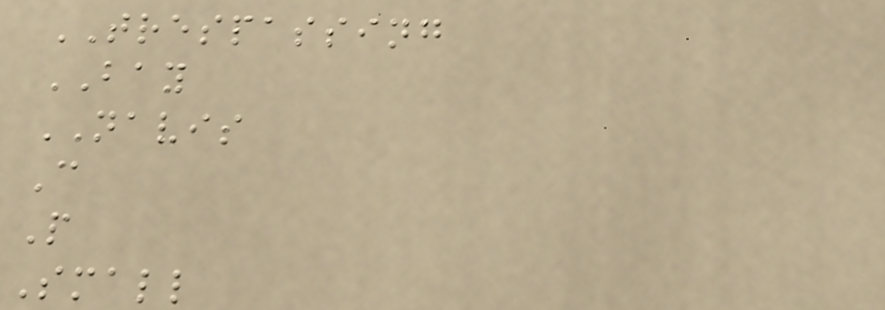TRESPASSING
BAY
NAVIS
C
P
Small
